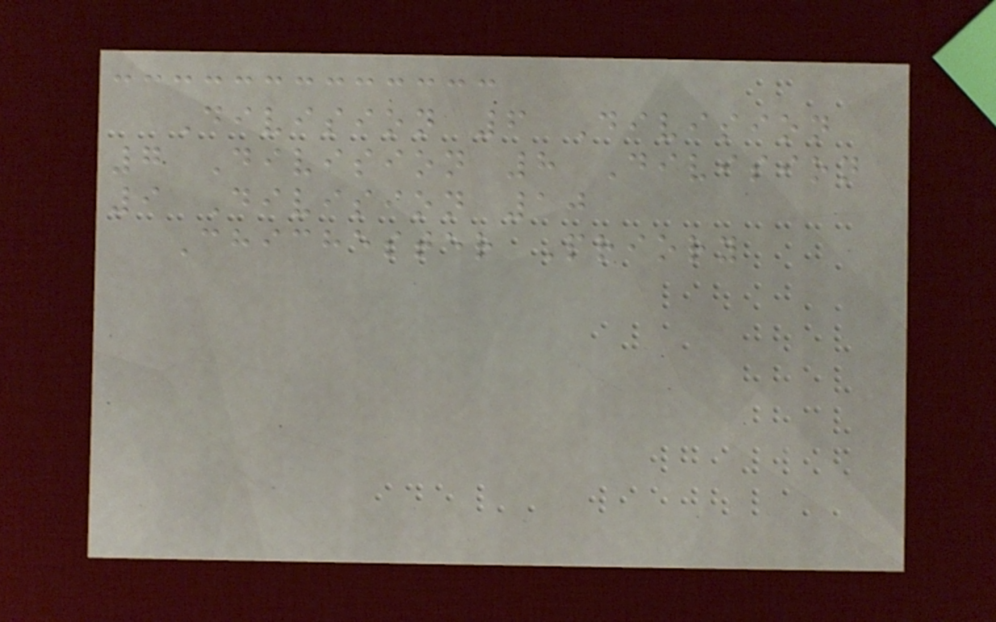Division 6 Division
7 Division 8 Division
9 Division 10
Chichester Priory
